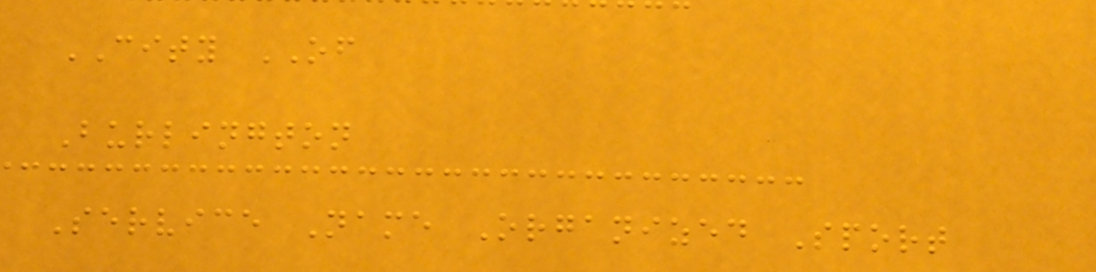CITY OF
Burlington
Service Name Organized Sport
